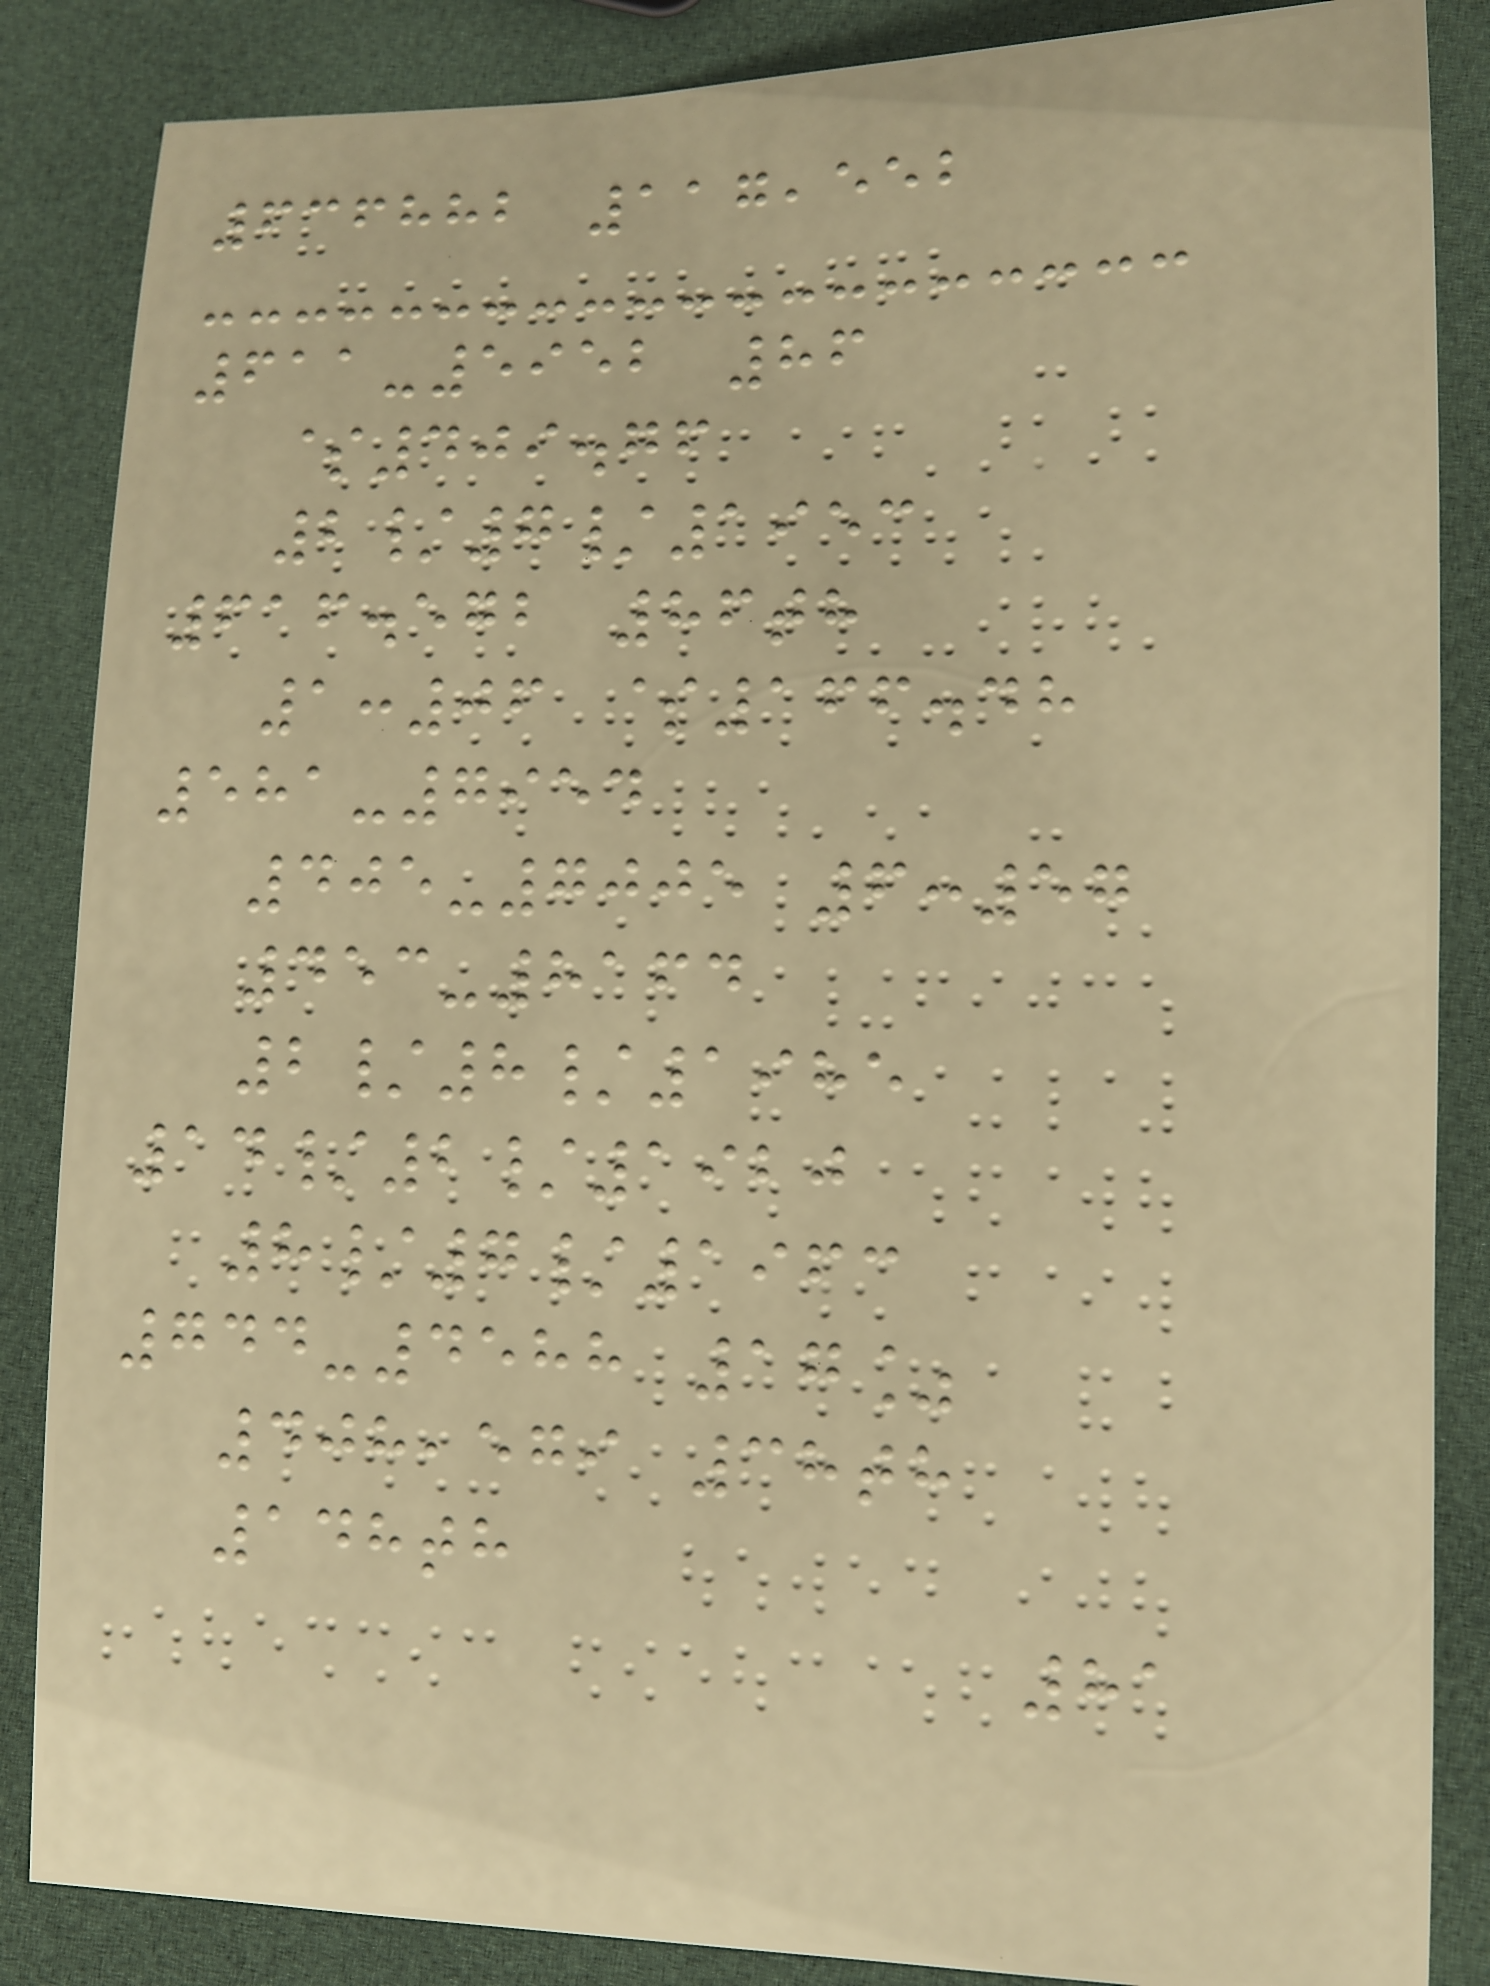636882 117,552
611-5952 86
$409.76
2/7/1953
616.572 86th
1:06 $166.48
581-7954
405-7005 6:57
453-8164
2/8/1985
14/2/1920
8/7/1963
744-4588 17%
408,579 38th
148th
81
